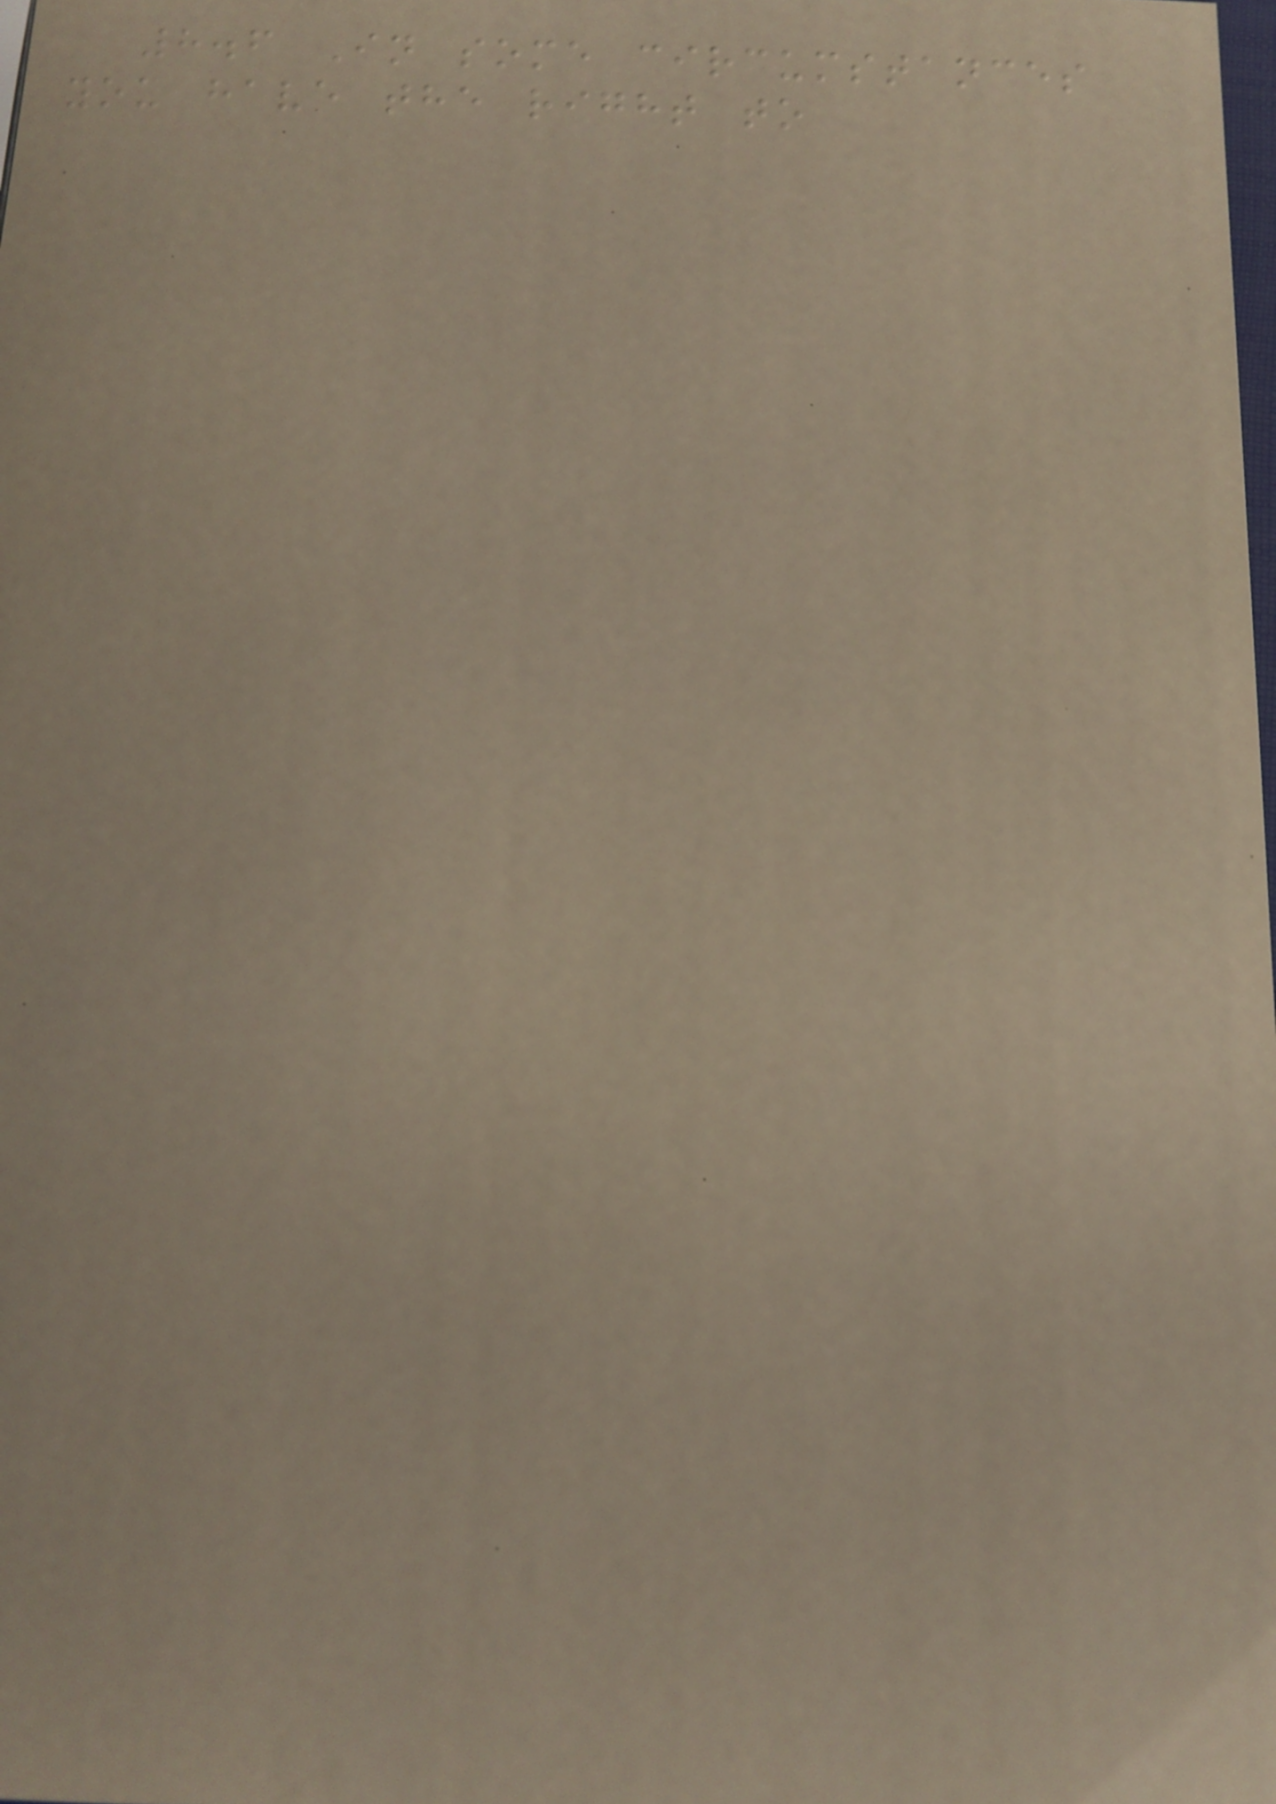8.6 In some circumstances
you have the right to
